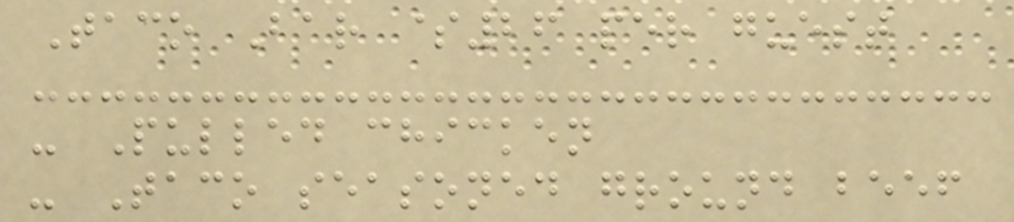Taco Bar $26 per guest
- Pulled chicken
- Taco seasoned ground beef
